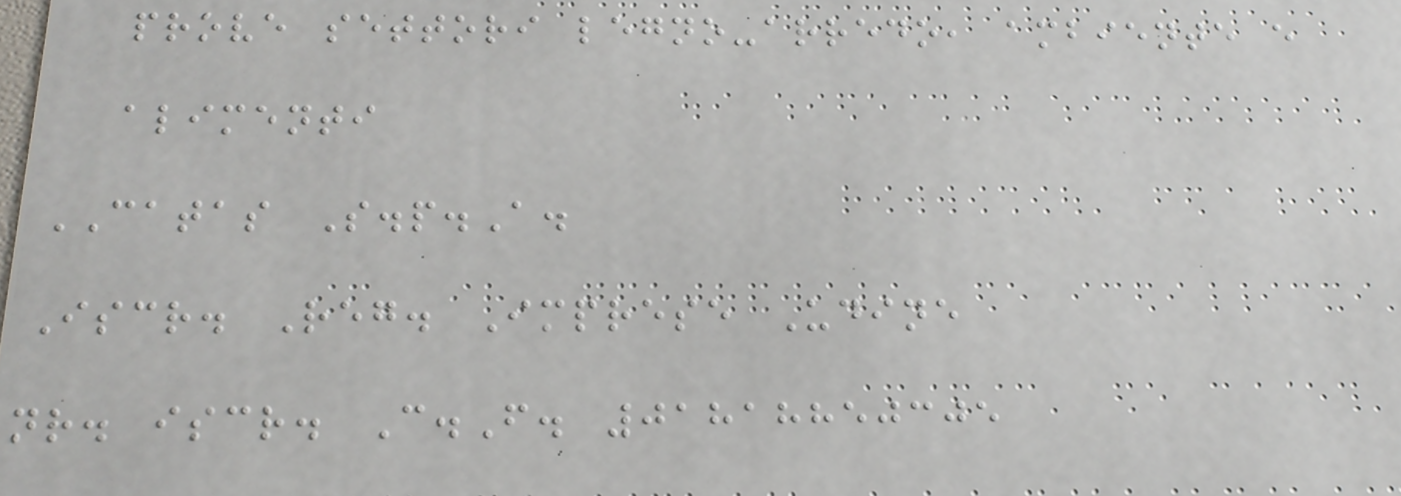prove settori legno-arredo, ambiente e
alimenti
CATAS S.p.A.
Iscr. Reg. Imprese Udine
nr. iscr. C.F. 01818850305
